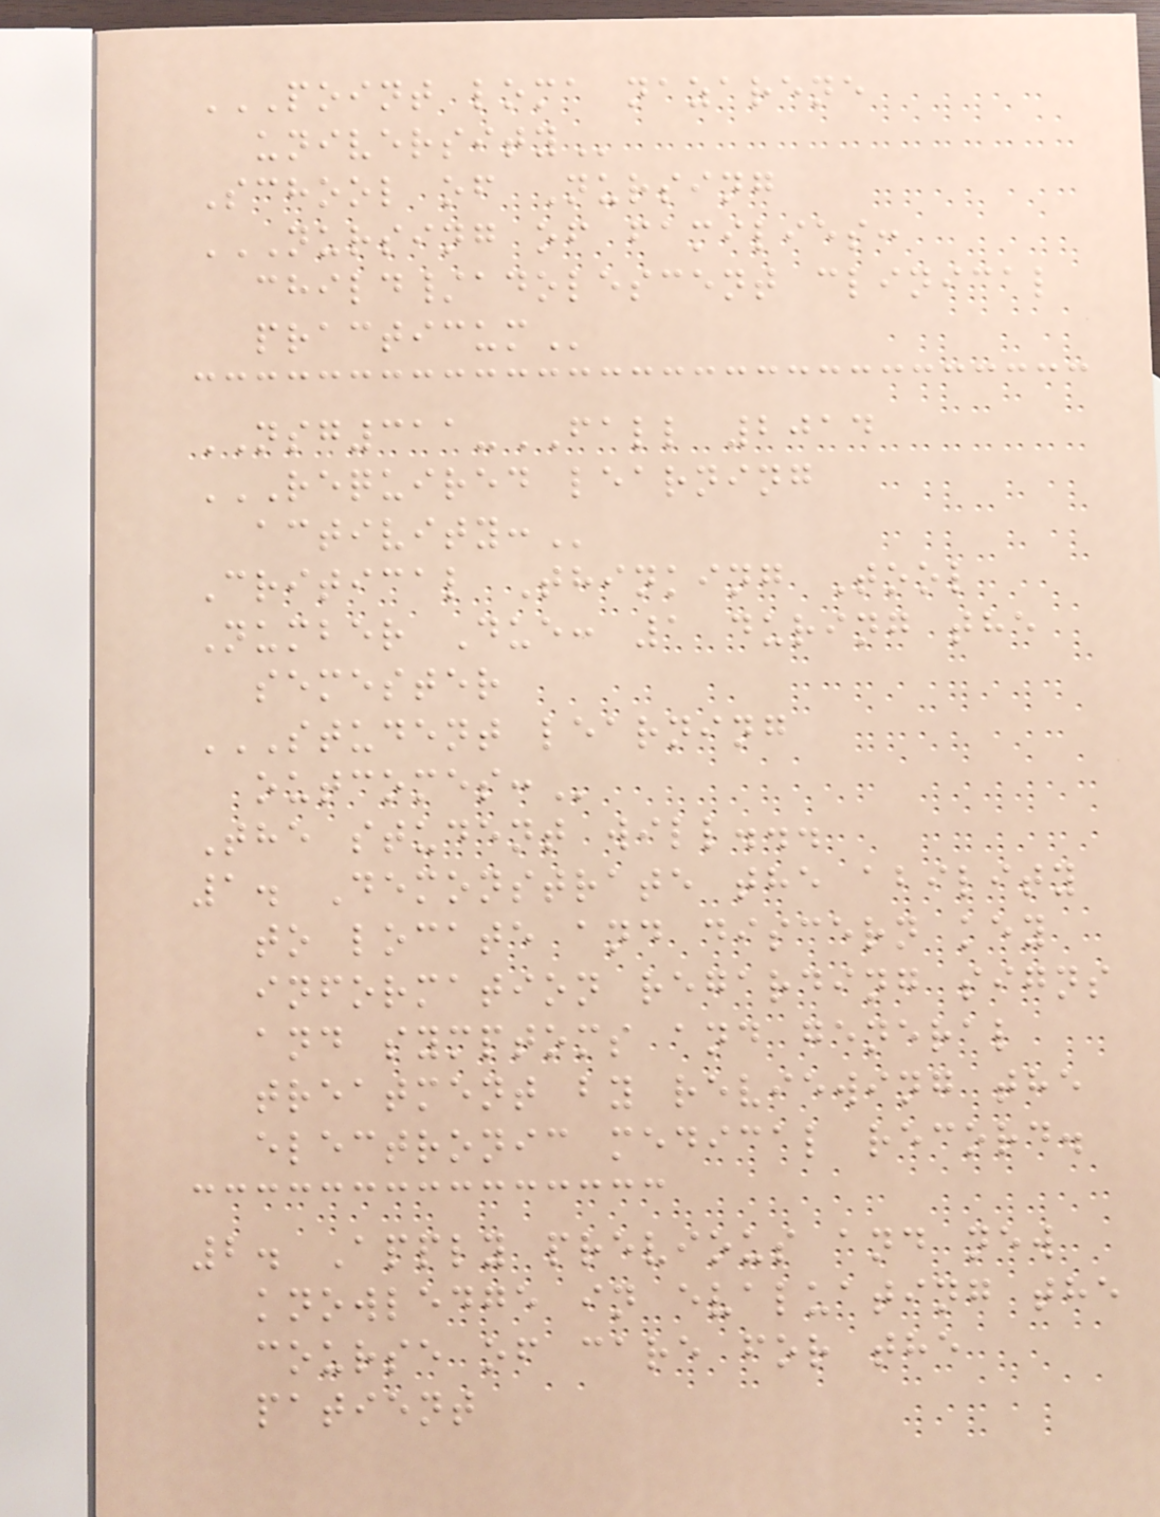POINT LOMA NAZARENE
UNIVERSITY
School of Nursing
NURSING OF FAMILIES:
CHILD/ADOLESCENT CLINICAL
PRACTICUM
NSG311-FALL 2014
REQUIRED LEARNING
ACTIVITY:
Critical Thinking Tool
Number Due: 1 during the
semester
STUDENT LEARNING
OUTCOMES:
The student will...
1. Demonstrate the ability
to locate and discern key
information regarding signs
and symptoms and general
treatment by reviewing the
electronic medical record.
2. Apply previous and new
knowledge in evaluating the
course of care for the
patient
